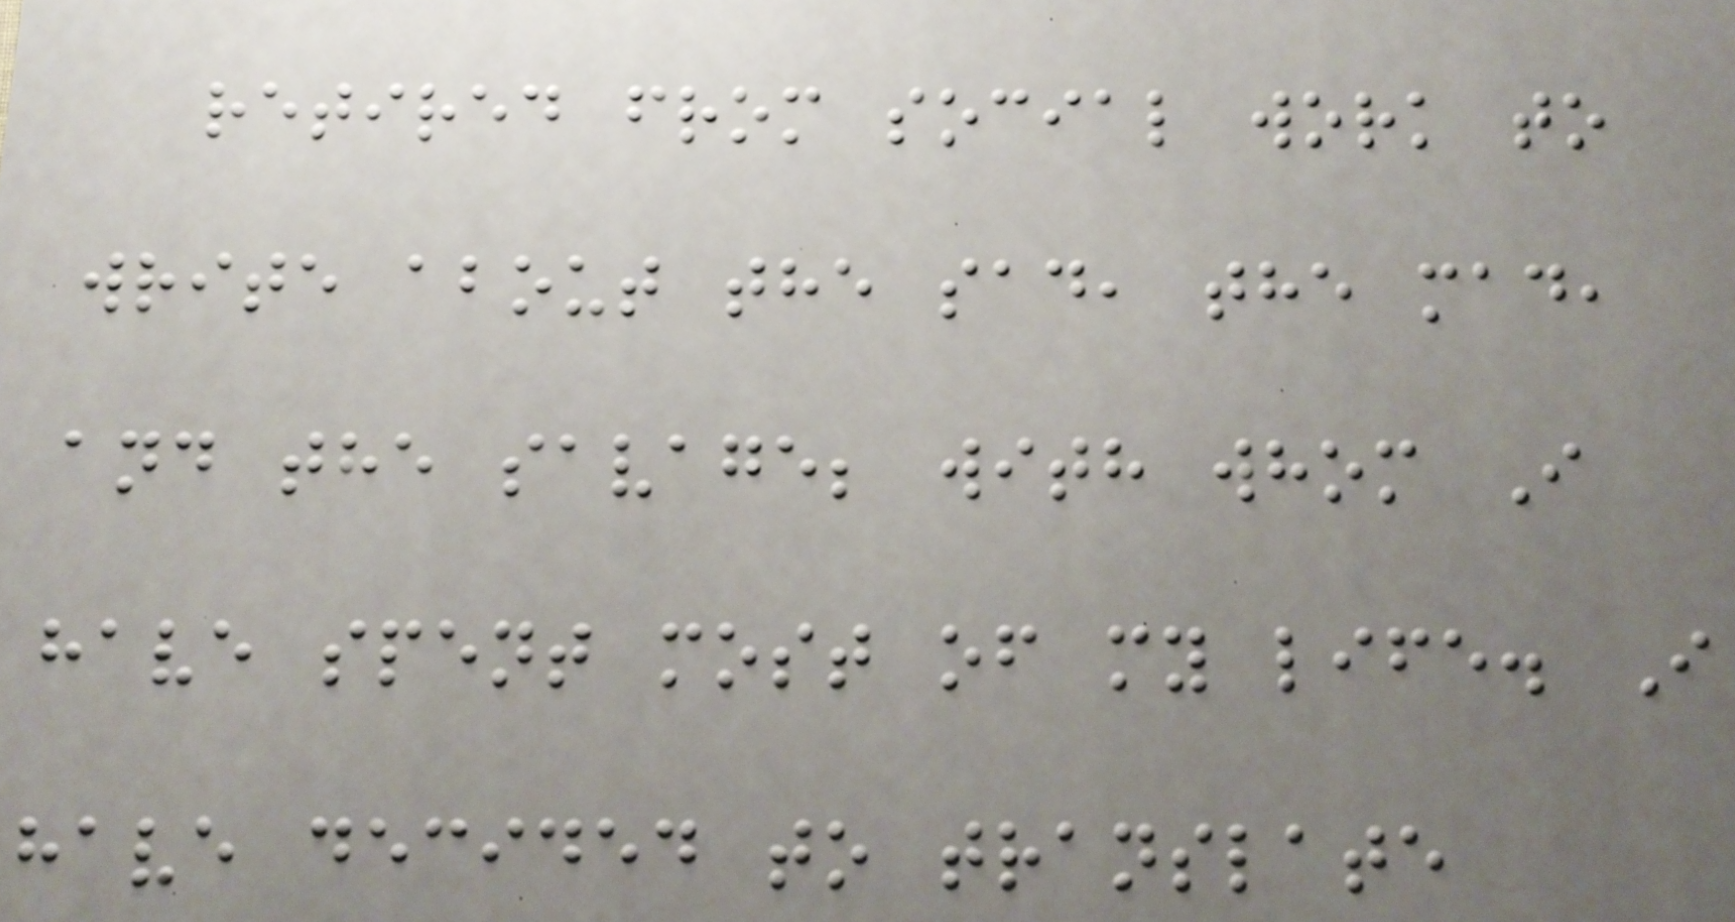retired from social work to
write about the sad, the mad,
and the savage; with whom I
have spent most of my life. I
have decided to translate
